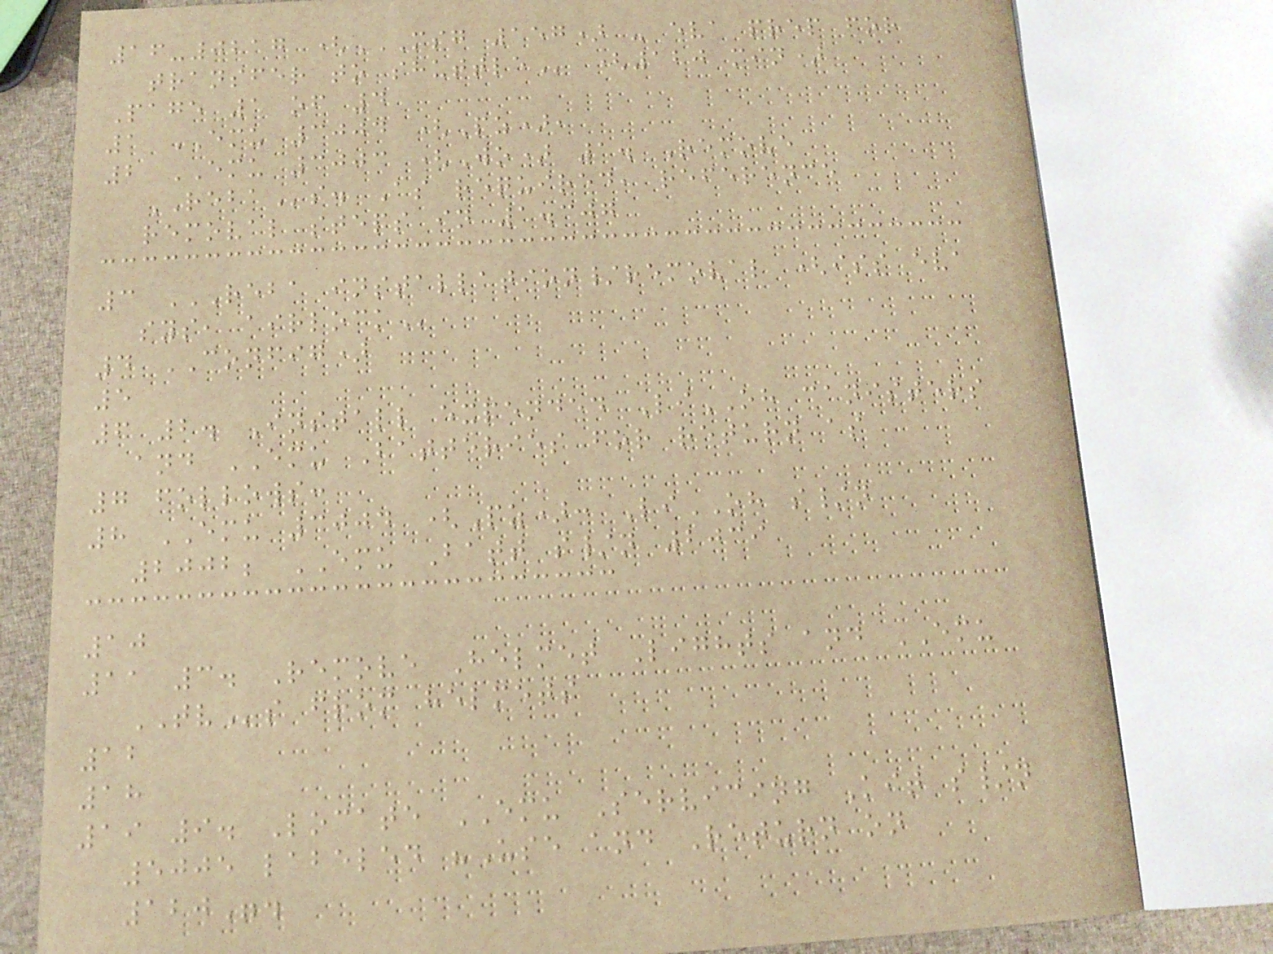16-0217 (MSG 157) - EVA PREP FOR
TRANSFER TO SHUTTLE (120 min)
Page 1 of 4
1 EMU 3004 (Pz),
2 EMU 3003 (Wo) 1. Remove
REBAs. As required, reference
removal steps in 1.307
3 REBA INSTALLATION/REMOVAL (ISS EVA
SYS, AIRLOCK
4 CONFIG)
5
6 2. Install expended LiOH canisters
and EMU Batteries for return as
7 follows:
8 EMU 3004 (Pz): LiOH s/n
2002; EMU Batt s/n 2039
10
11 3. Remove Helmet Lights and EMU
TVs from helmets
12
18
19 9. Locate EMU Servicing Kit s/n
5005 labeled "Use and Return on
120".
